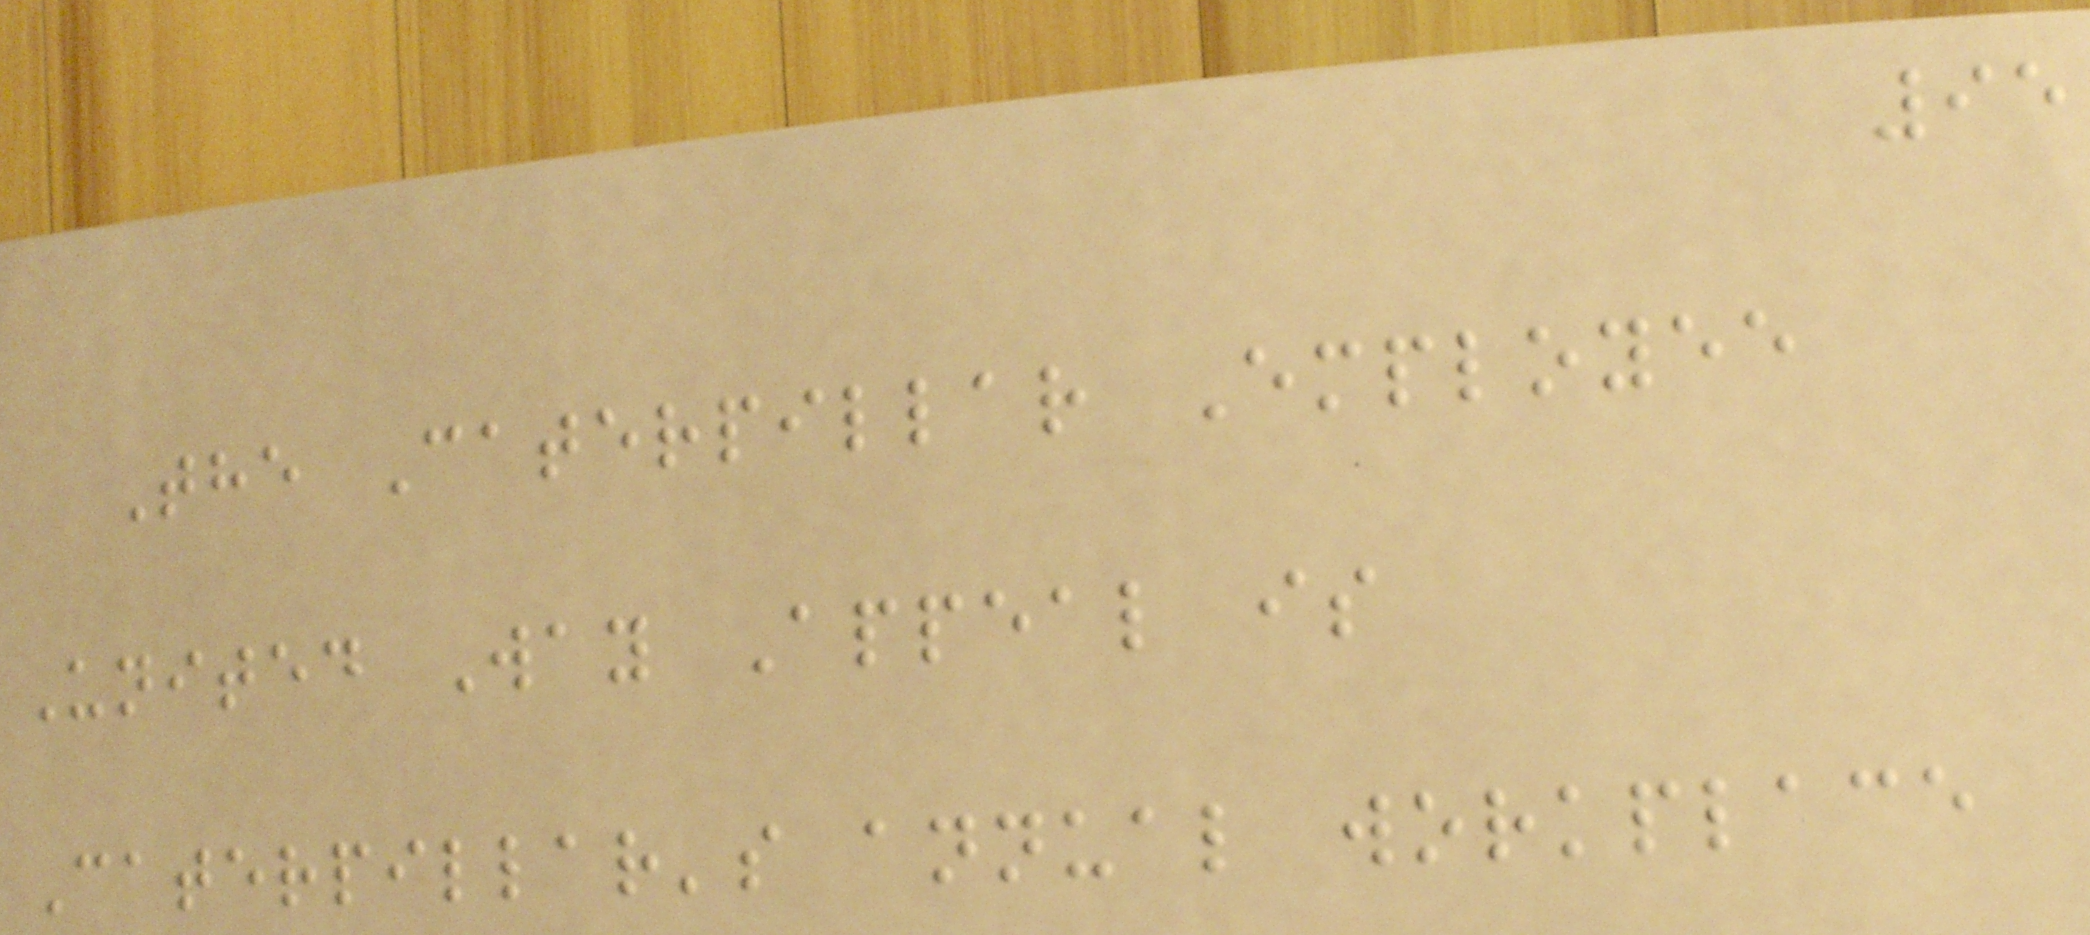95
The Caterpillar Employee
United Way Appeal is
Caterpillar's annual workplace
